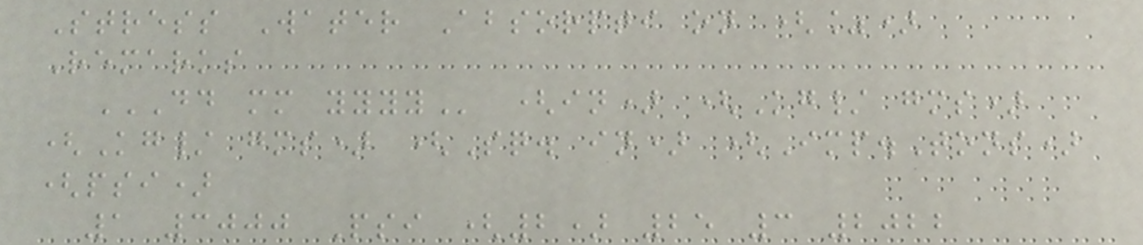Stress Water Absorpti on (%)
Remarks
DD MM YYYY (in) (Kg/ gms)
(Kg/ gms) (Sq. in) (Imp.Tons)
(psi)
1 3000 Psi (2) 25 3 2022
